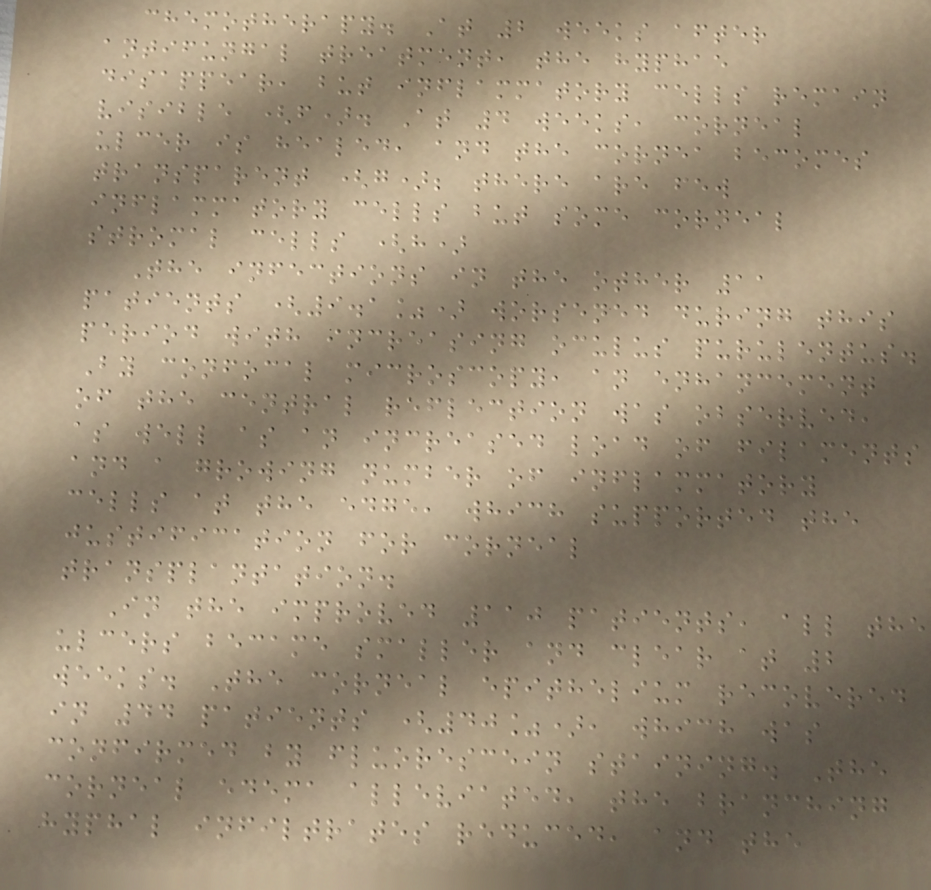chemotherapy. At 2 weeks after
antifungal treatment, the hyphae
disappear, but inflammatory cells remain
visible (f). At 4 weeks, corneal
ulcer is healed, and the cornea becomes
transparent (g); there are few
inflammatory cells but some corneal
stromal cells (h)
The infections in the other 11
patients (9.1%) worsened during this
period with increasing oculus purulentus.
By confocal microscopy, an enhancement
of the central reflection was observed,
as well as an increased load of filaments
and a growing number of inflammatory
cells at the edge, which supported the
justification for corneal
transplantation.
In the improved 110 patients, all the
ulcers became smaller and clear at 2
weeks. The corneal epithelium recovered
in 44 patients (40%), which was
confirmed by fluorescein staining. The
corneal edema alleviated, the branching
hyphal infiltrates reduced, and the
